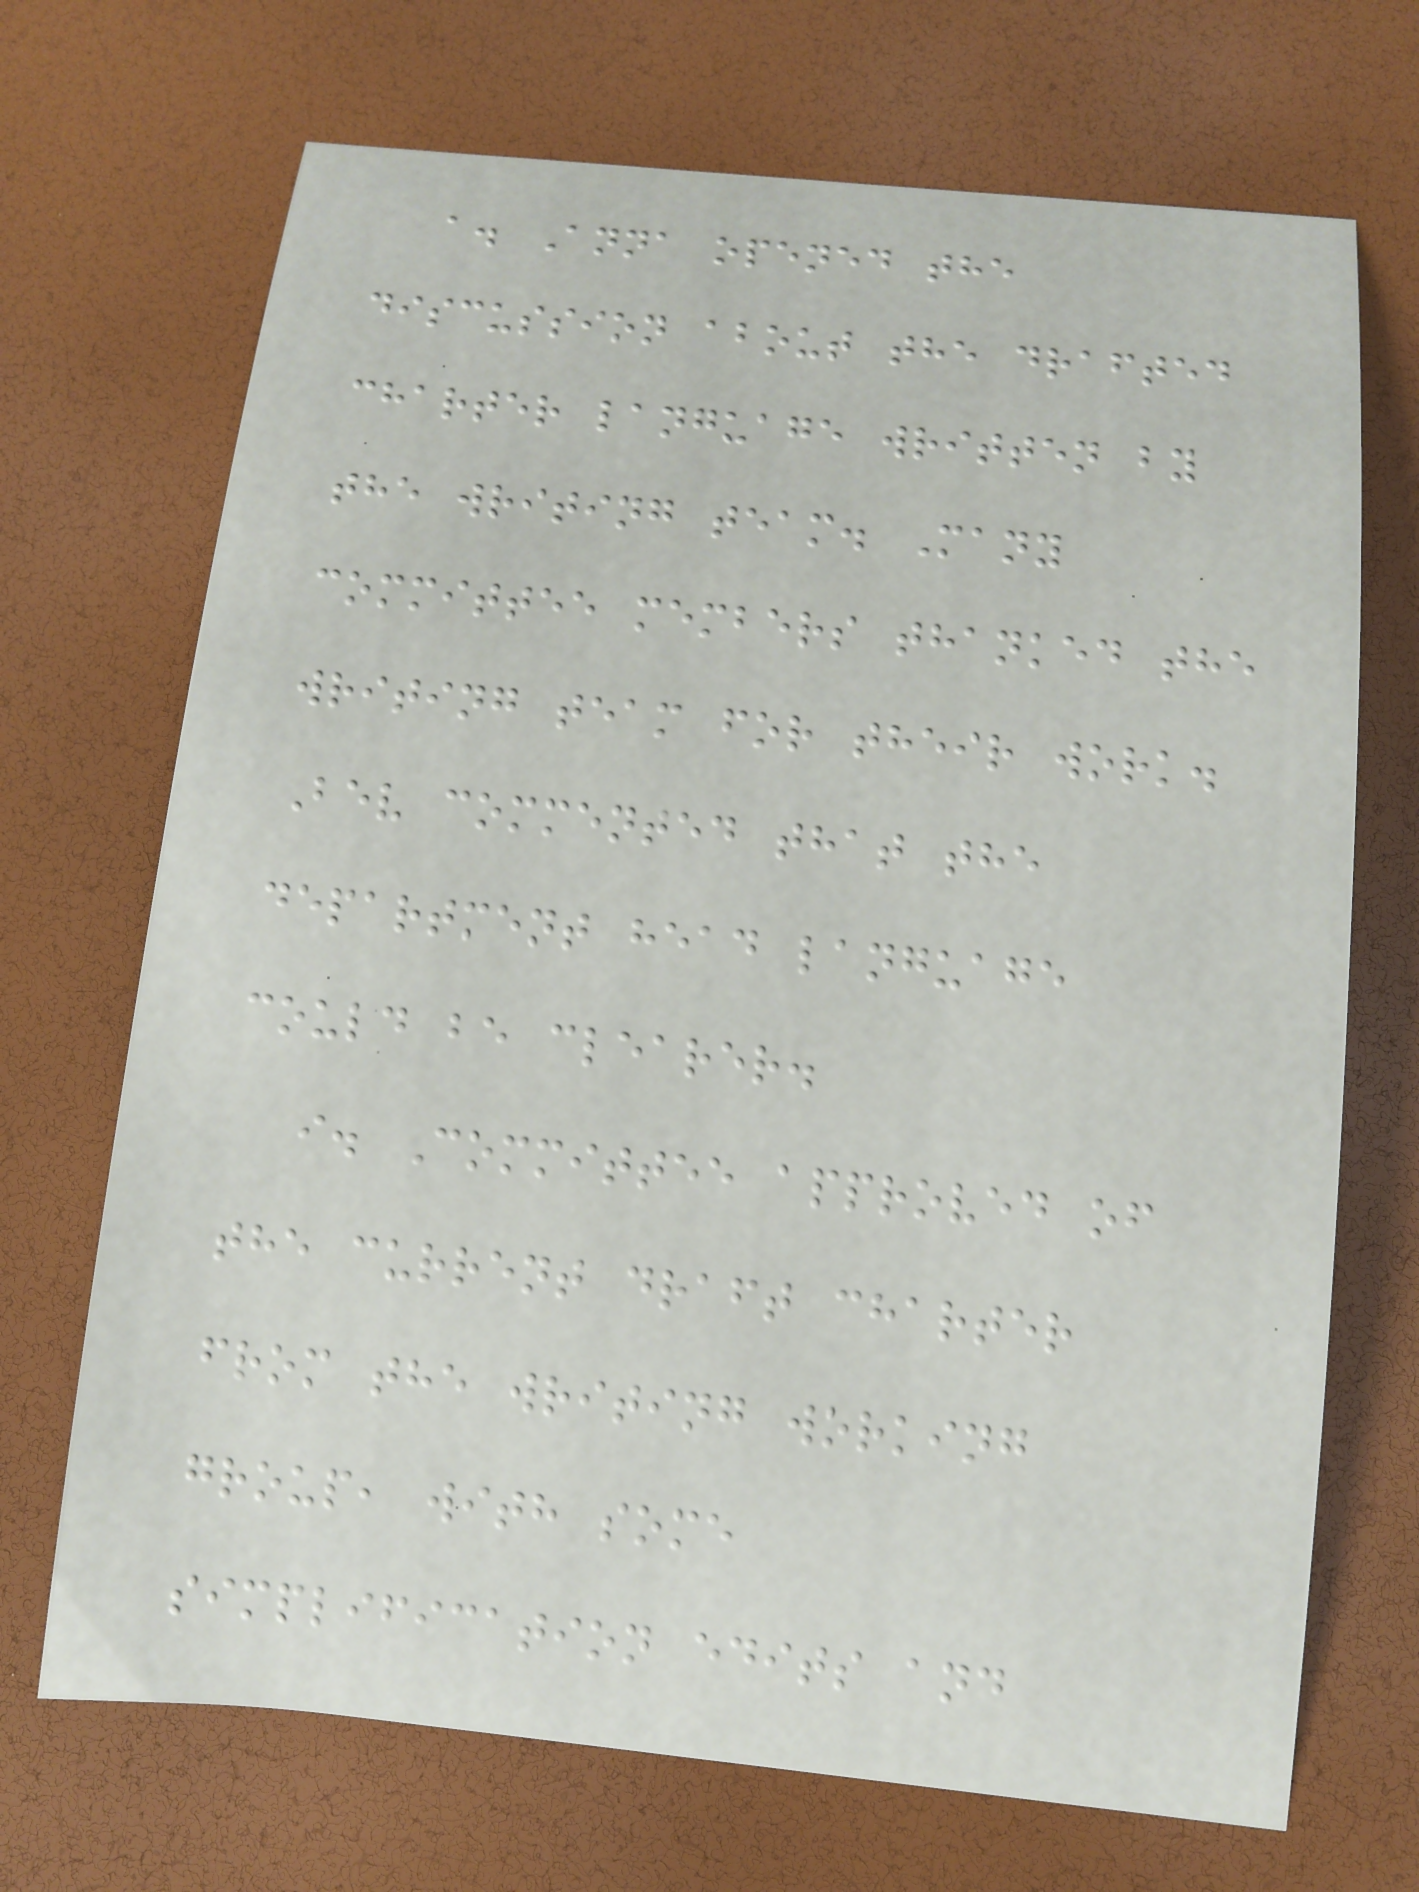a. Anna opened the
discussion about the drafted
charter language written by
the writing team. Many
committee members thanked the
writing team for their work.
Bev commented that the
department head language
could be clearer.
i. Committee approved of
the current draft charter
from the writing working
group, with some
simplification edits and
